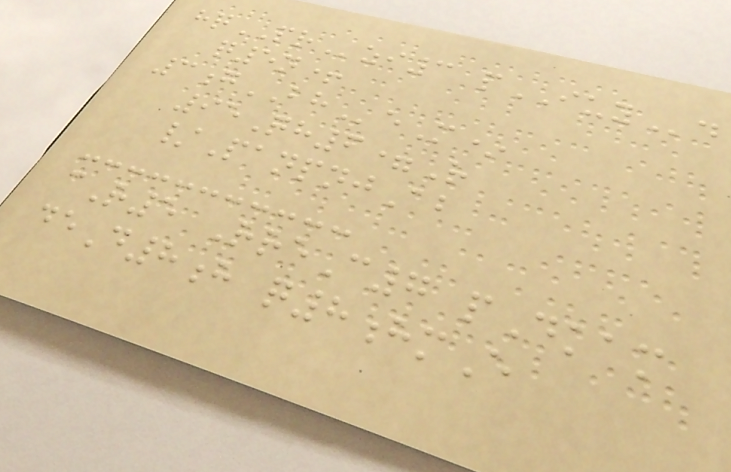hqPRzi3 pIUYd
q5n+
3gBHeM*
95Qh6=R
/PanpnjAb
cR5 RreC7 pDkam
deD8h q8hmE
